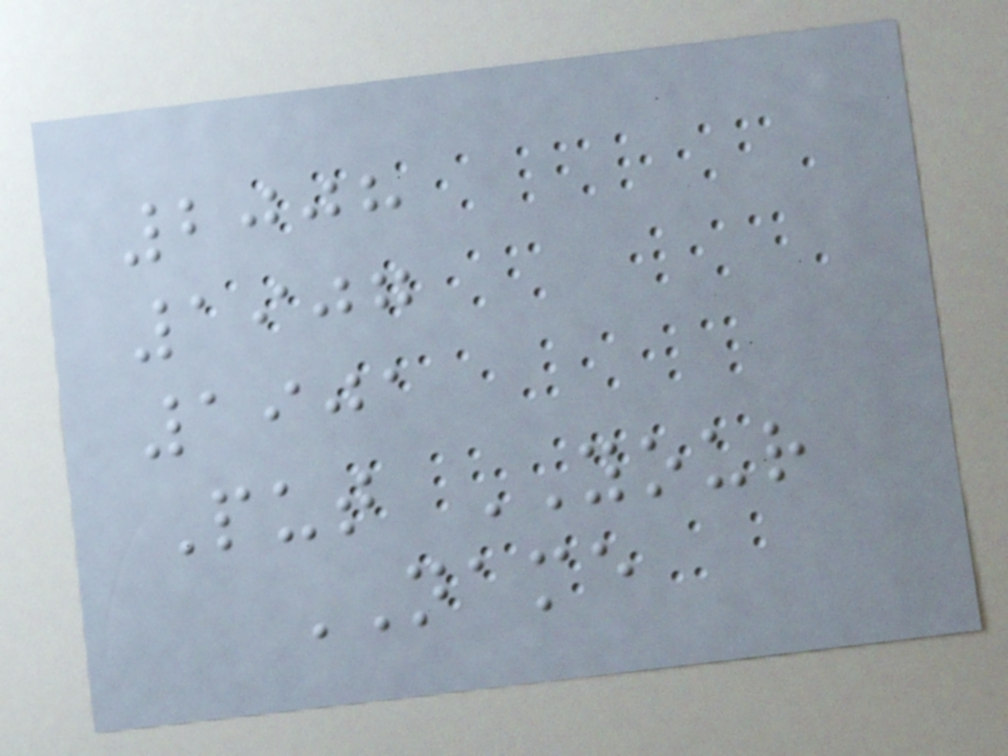2008
1907
1901
Put YOUR
NAME
